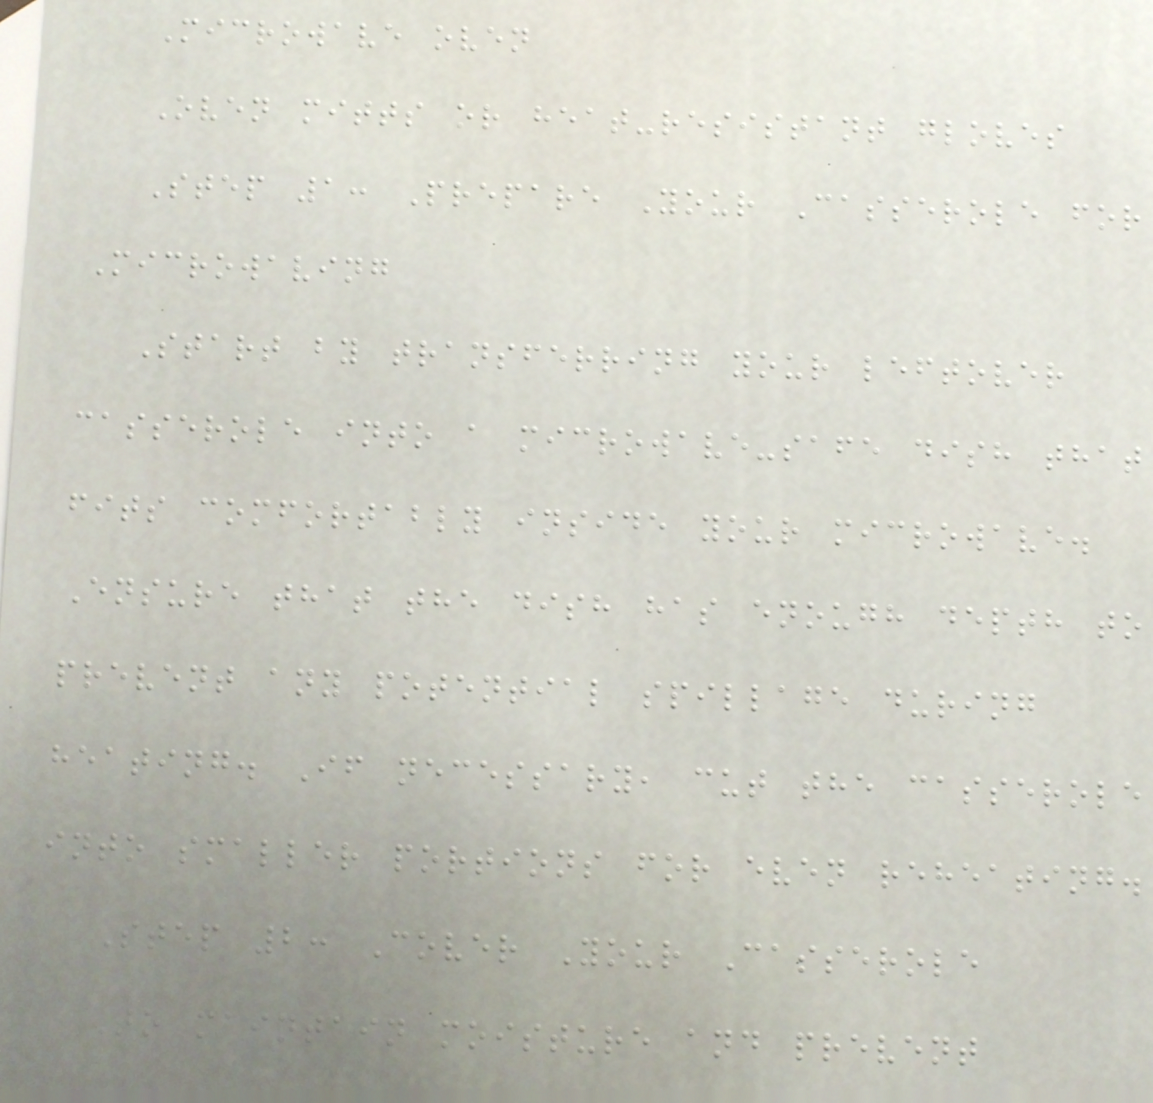Microwave oven
Oven mitts or heat-resistant gloves
Step 1: Prepare Your Casserole for
Microwaving
Start by transferring your leftover
casserole into a microwave-safe dish that
fits comfortably inside your microwave.
Ensure that the dish has enough depth to
prevent any potential spillage during
heating. If necessary, cut the casserole
into smaller portions for even reheating.
Step 2: Cover Your Casserole
To maintain moisture and prevent
